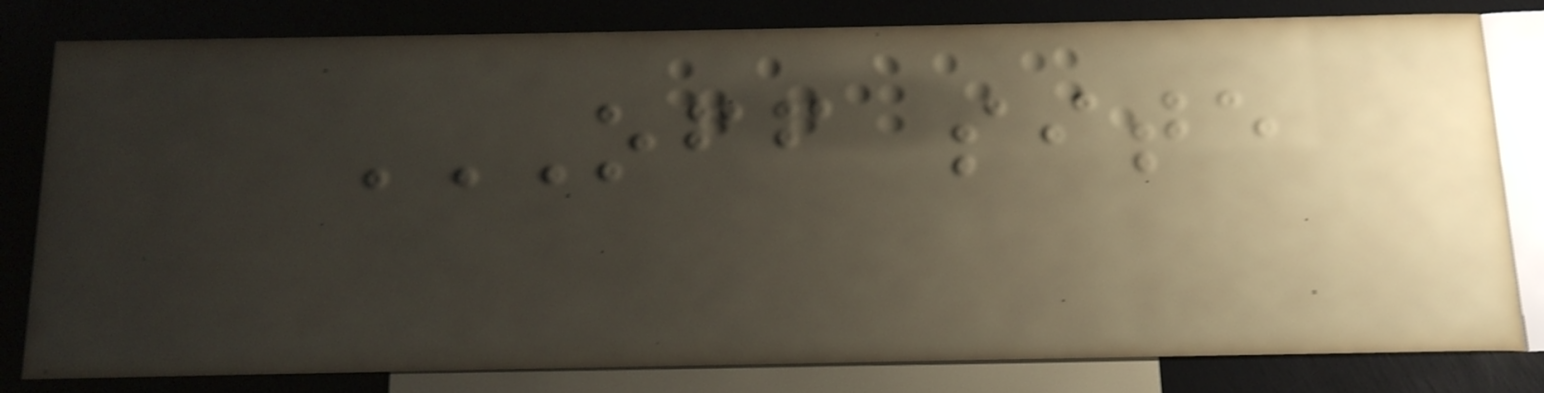OFF SITE
